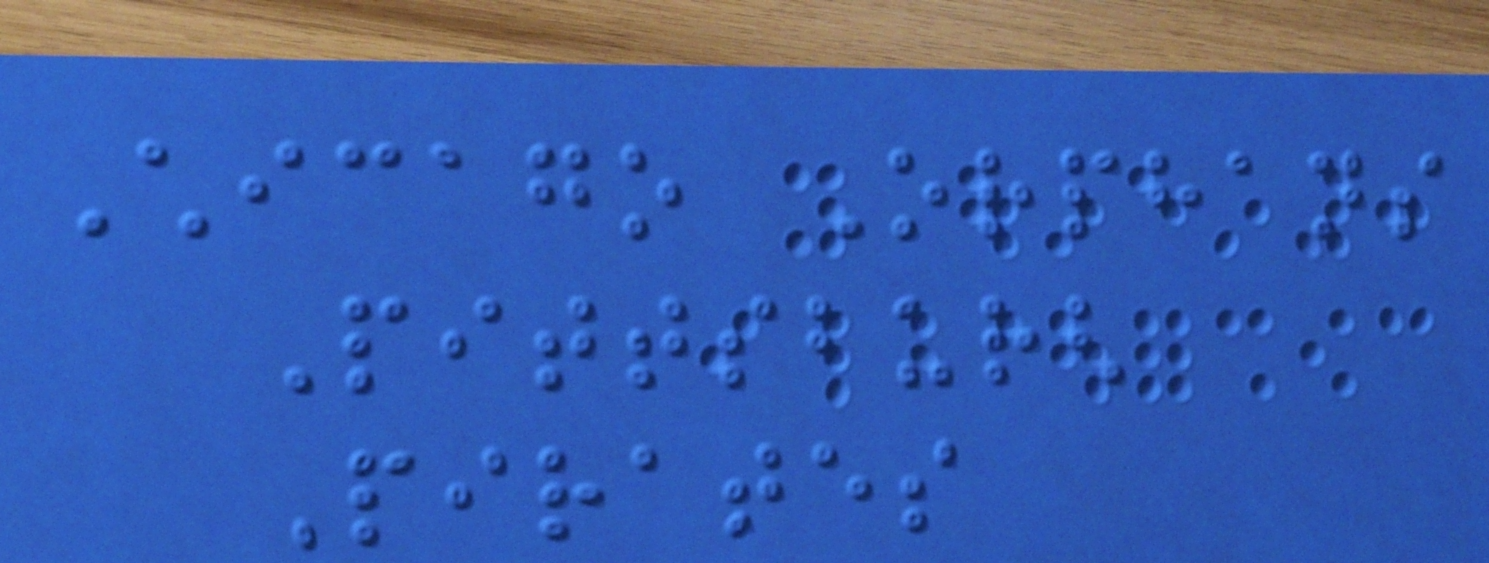Chicago Orphans
Pittsburgh
Pirates
